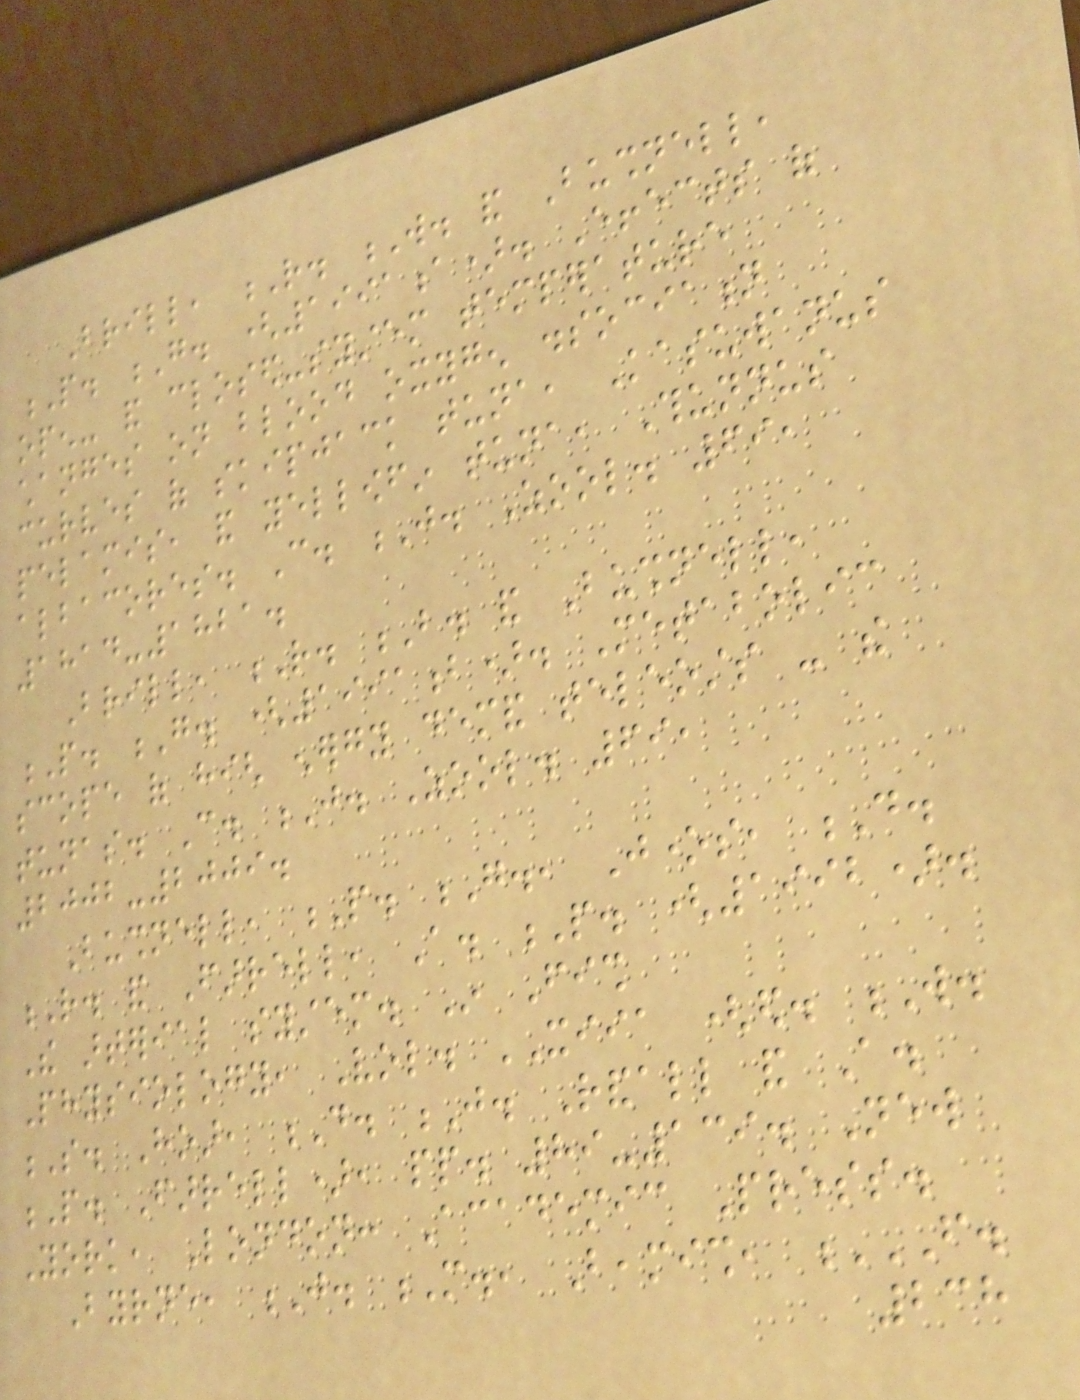Brill, R. W. and Bushnell,
P. G. (1991a). Effects of
open- and closed-system temperature
changes on blood oxygen dissociation
curves of skipjack tuna, Kasuwanus
pelamis, and yellowfin tuna, Thunnus
albacores. Can. J. Zool. 69,
1814-1821.
Brill, R. B. and Bushnell,
P. G. (1991b). Metabolic
scope of high energy demand teleosts - the
tunas. Can. J. Zool. 69,
2002-2009.
Bushnell, P. G., Jones, D.
R. and Farrell, A. P. (1992).
The arterial system. In Fish
Physiology, Vol. XIIA (ed. W.
S. Hoar, D. J. Randall and A.
P. Farrell), pp. 89-139. New
York, London: Academic Press.
Byrne, J. M., Beamish, F.
238
